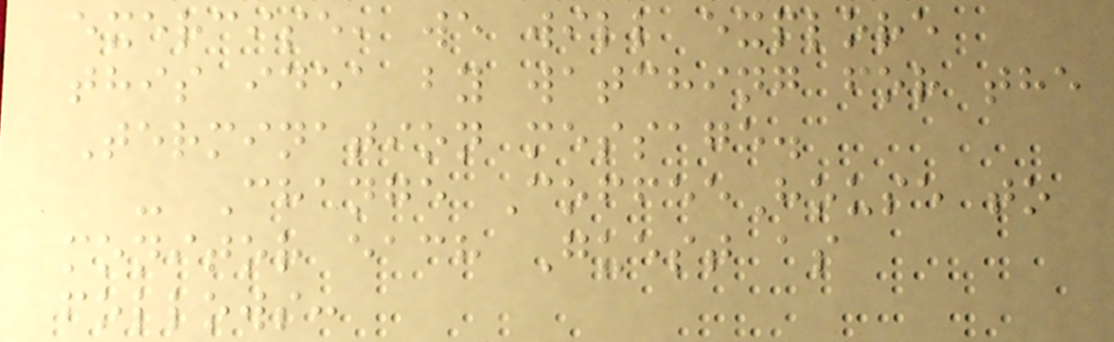exercise, we will explore
this idea by watching for the
Termination message.
- Change CoffeeHouse to
monitor each Guest as
follows:
